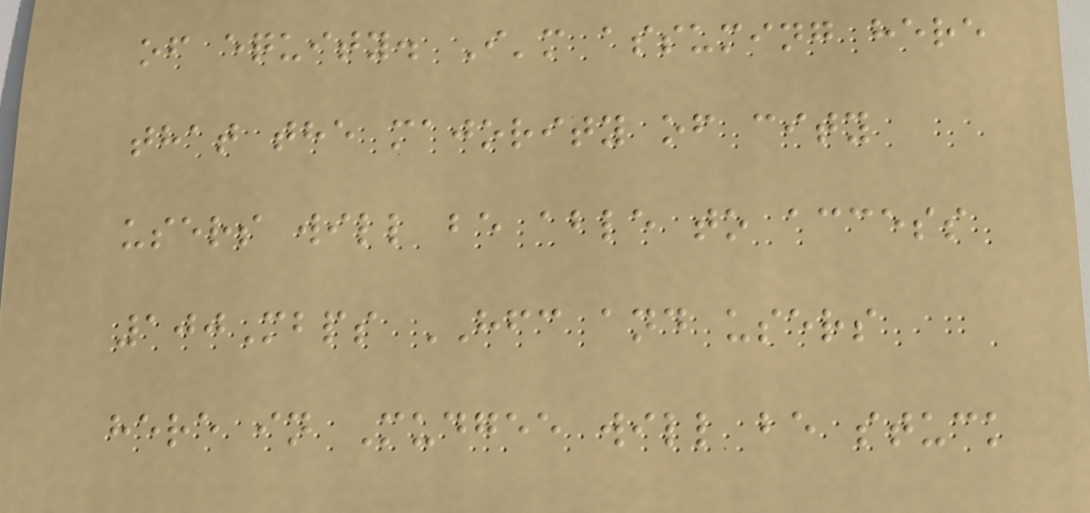of equity. I'm assuming here
that the majority of city
users will be able to access
100Mbps HFC and users
here in Mudgee will be stuck
